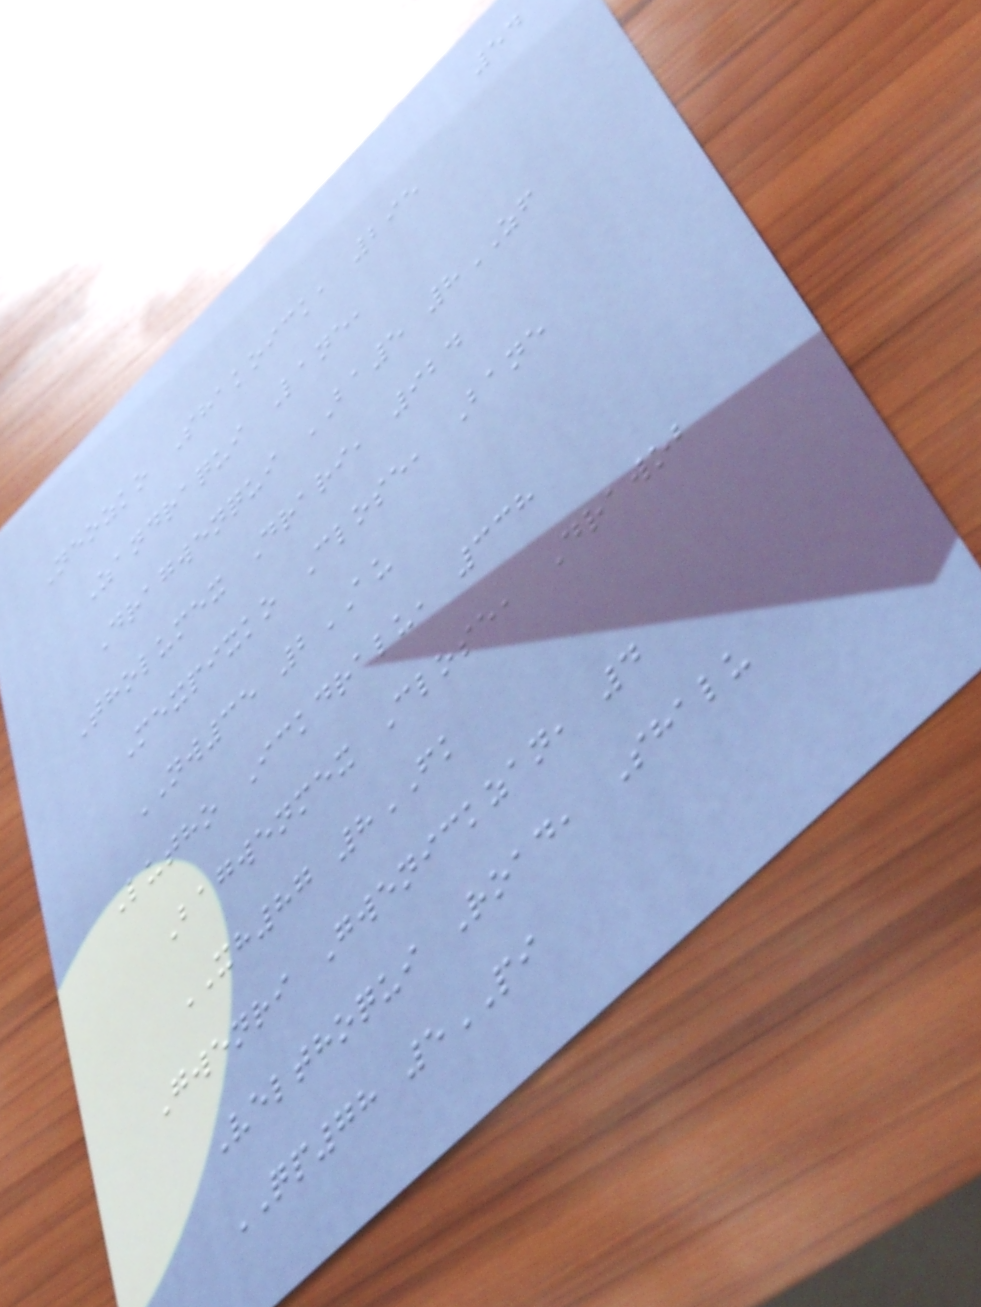54
Neozko Shakoick, 295
Zandraqui Lane,
Dragwenqui BA5 8ZF
Tholumex Drari, 924
Mexpixko Close, Bane
NW35 2AU
Lutho Ickdralu, 338
Bagwenmex Close, Drawob
XH87 8FK
Gwenri Gwenickzan, 4
Velthoqui Road, Shalu
QP78 5PI
